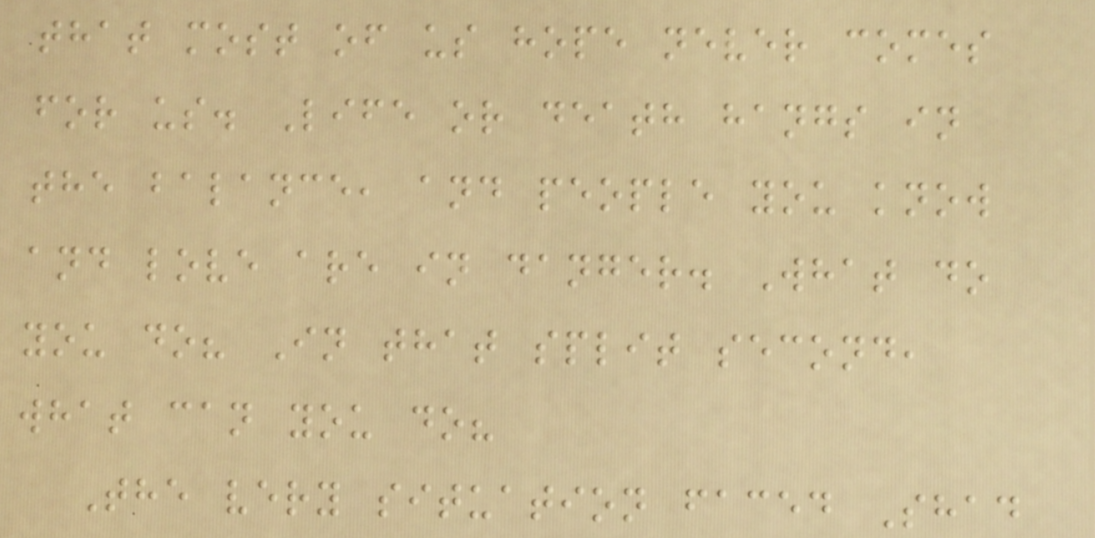that most of us hope never comes
for us. Life or death hangs in
the balance, and people you know
and love are in danger. What do
you do? In that split second,
what can you do?
The very situation faced Shad
